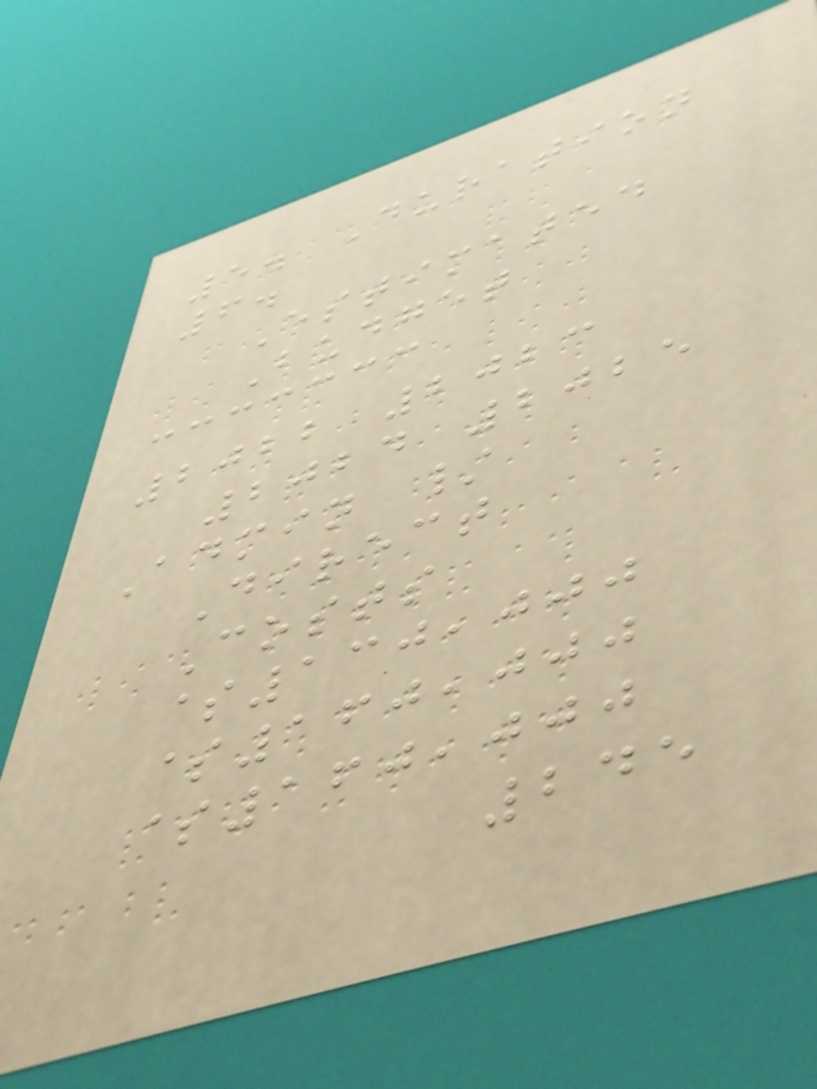5. Duration
6.
Estimated
Budget
2022 2023
2024 2025
Admin /
Direct
Costs
$130,000
$160,000
$160,000
245
